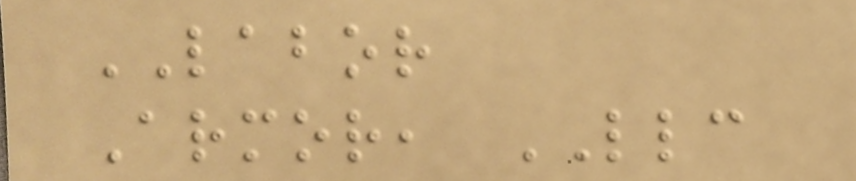LABOR
Armor, LLC
